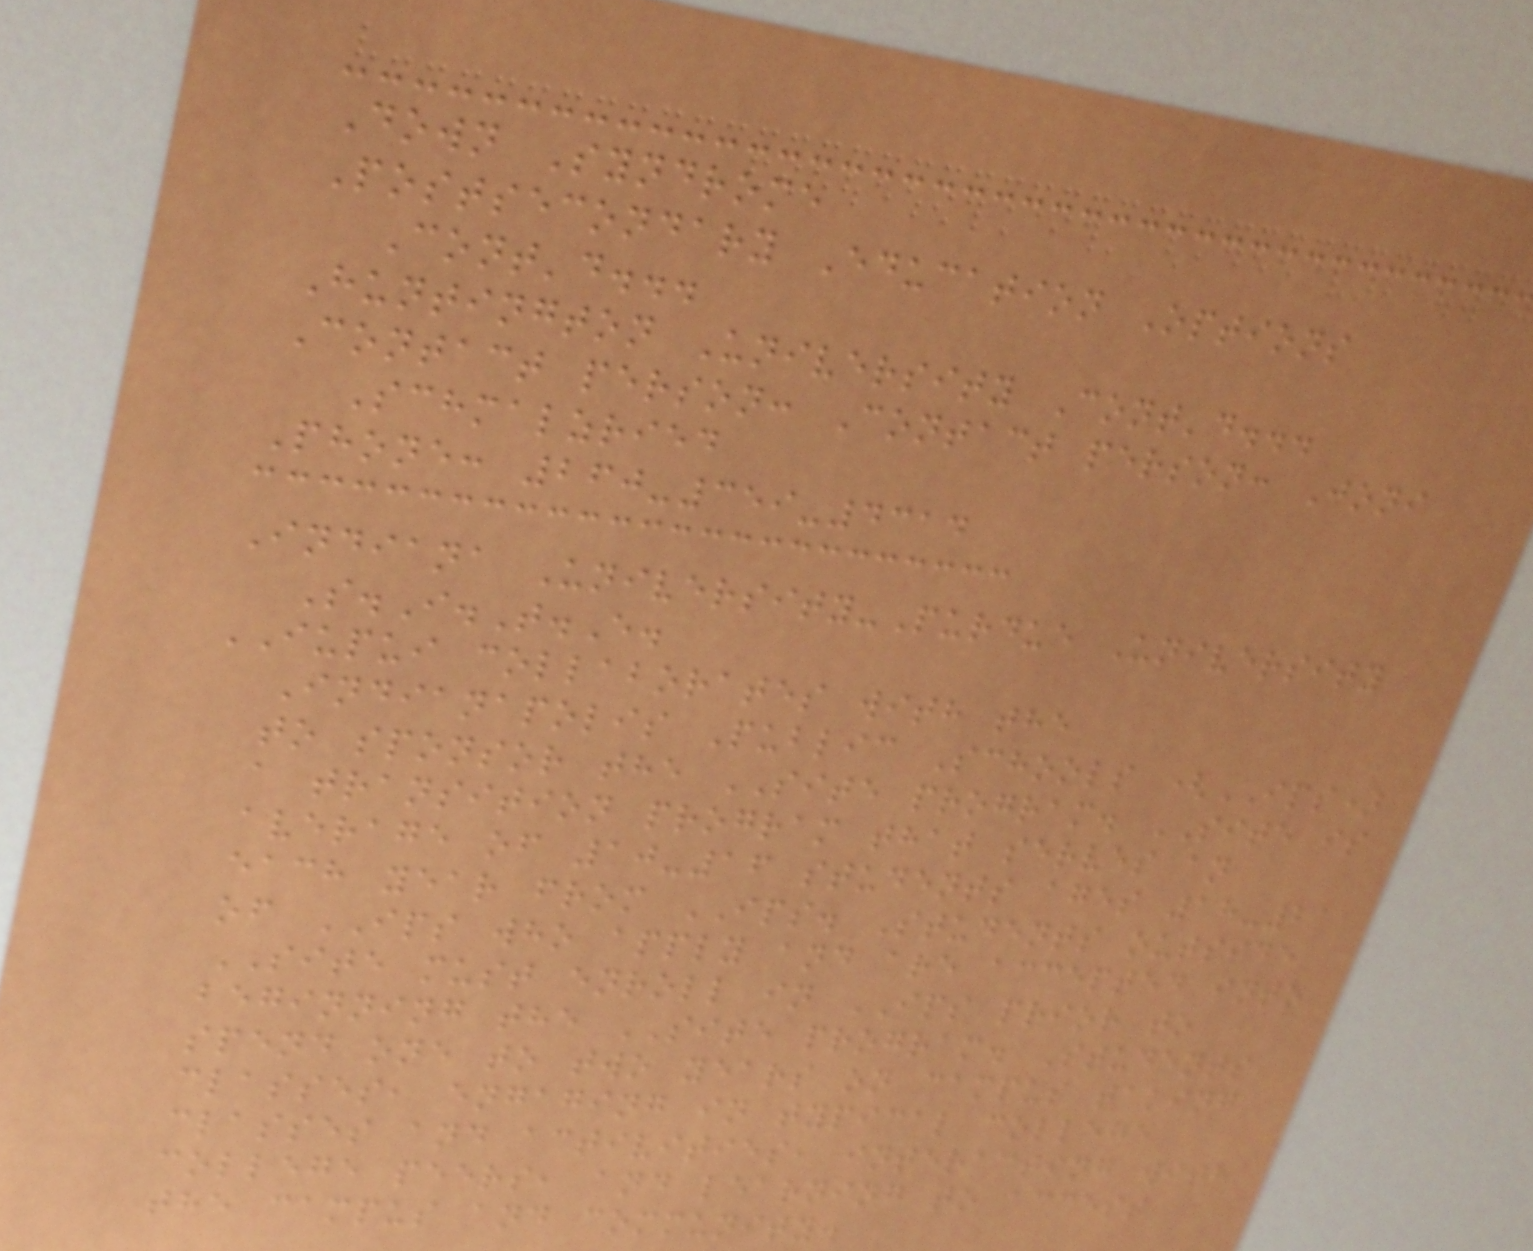Down Syndrome
Postsecondary Education Options
Cont'd...
Huntington University Cont'd...
Contact person: Contact person: Joni
Schmalzried
Phone: 260-359-4314
Indiana University-Purdue University
S.I.T.E.
IUPUI collaborates with the
Indianapolis Public Schools (IPS)
to sponsor the SITE program. SITE is
a transition program that serves an
average of 10-16 students ages 18-21
each year from IPS. Students outside
of IPS who apply and are accepted into
SITE must enroll in IPS prior to
beginning the SITE program. Students
spend one to two years on campus taking
classes, engaging in typical college
classes and activities, interacting with
college peers, and learning to access
the campus and community.
